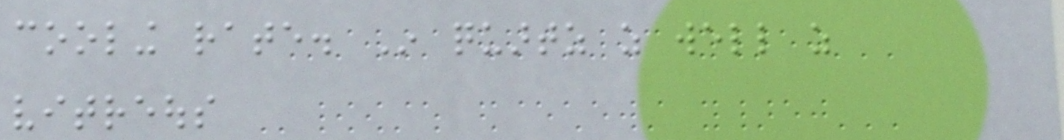cooling rate. In quartz as well as
vitreous
